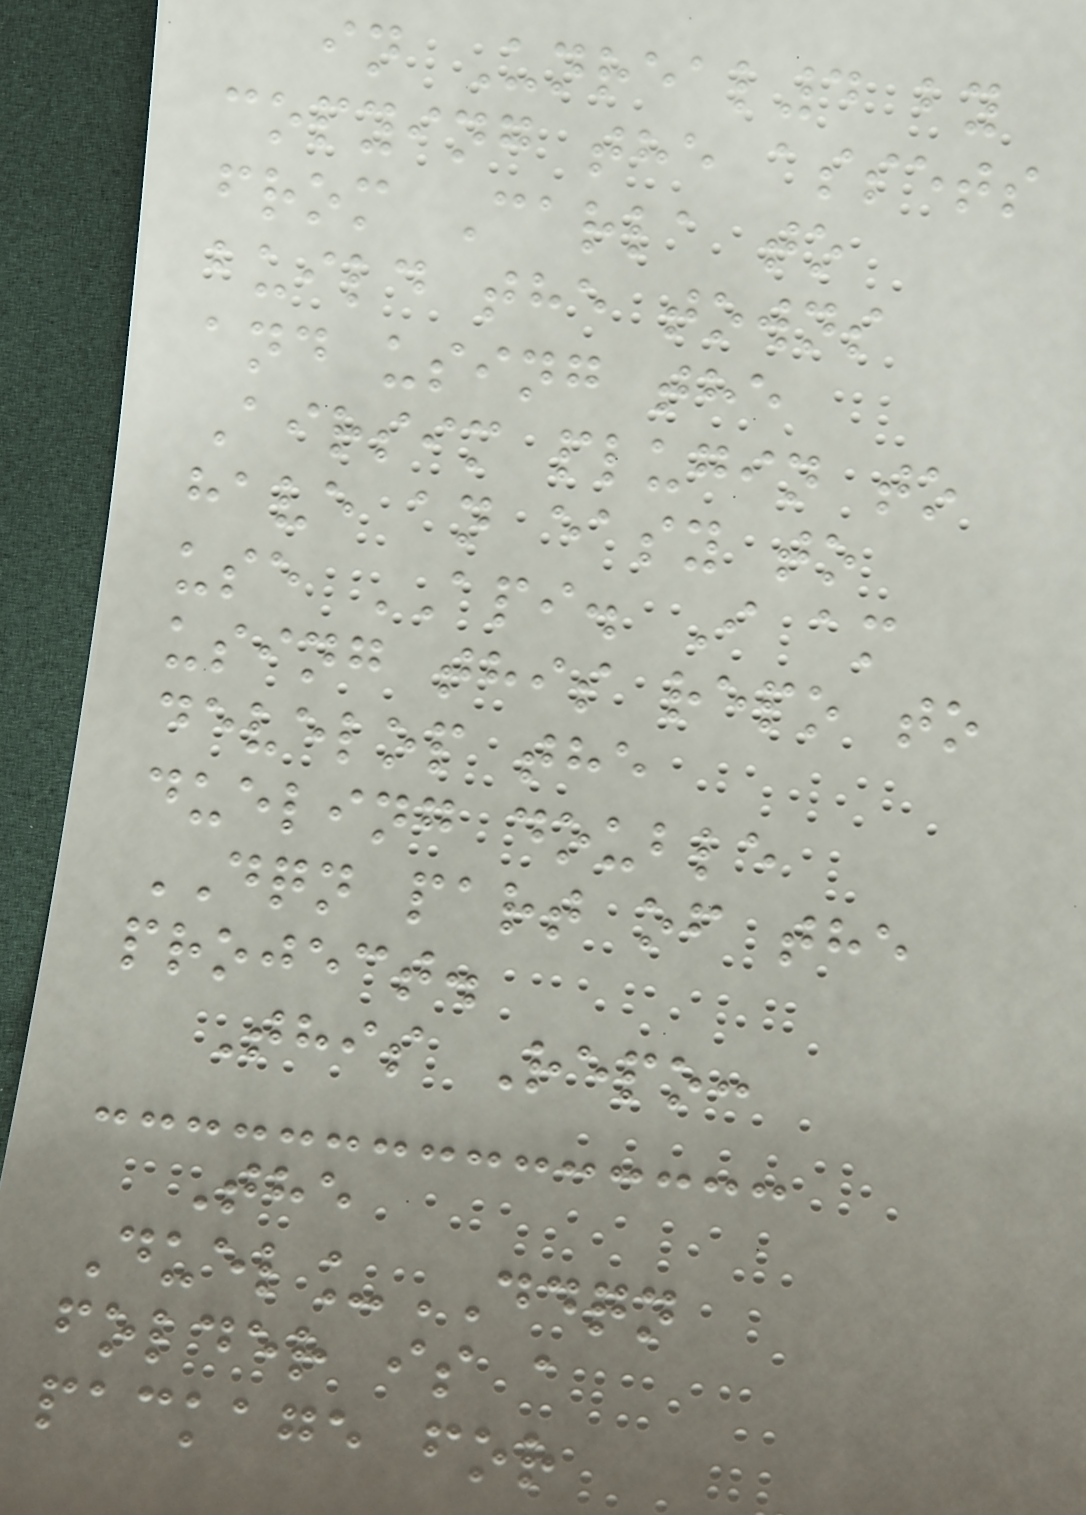in Unreal4 by
copying the assets
from Carla to
build the towns
and using the
Airsim plugin to
have an easy to
use API. I am
using this repo to
develop the
dueling double
DQN part of the
project.
This Repo:
The
Duel_DDQN
folder is a
package for
